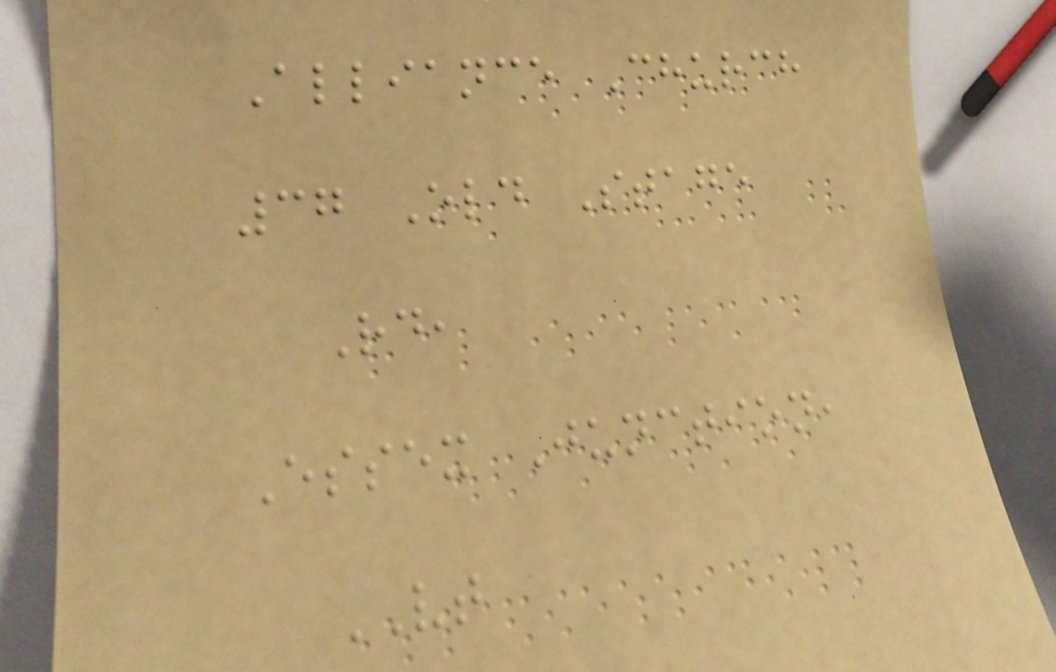Alliance Church
37 Old Stage
Rd,
Essex Junction,
VT
